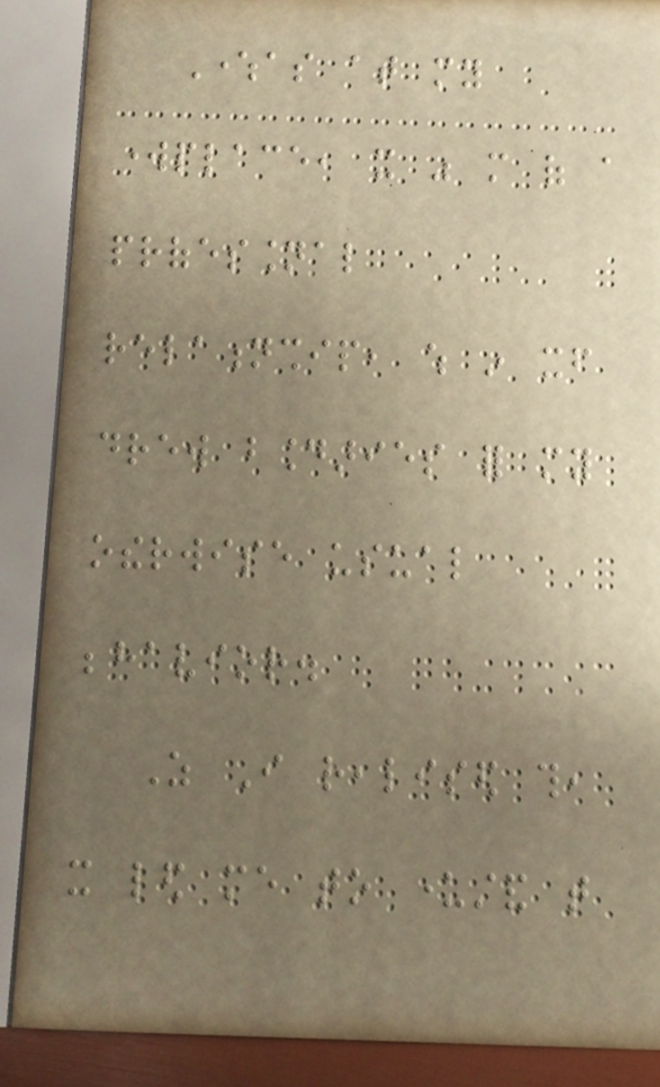Whereas at my
workplace, it was more of a
professional
relationship, which in itself
drew boundaries for my
otherwise usual
behavior.
As I realised this,
it led me to understand that
